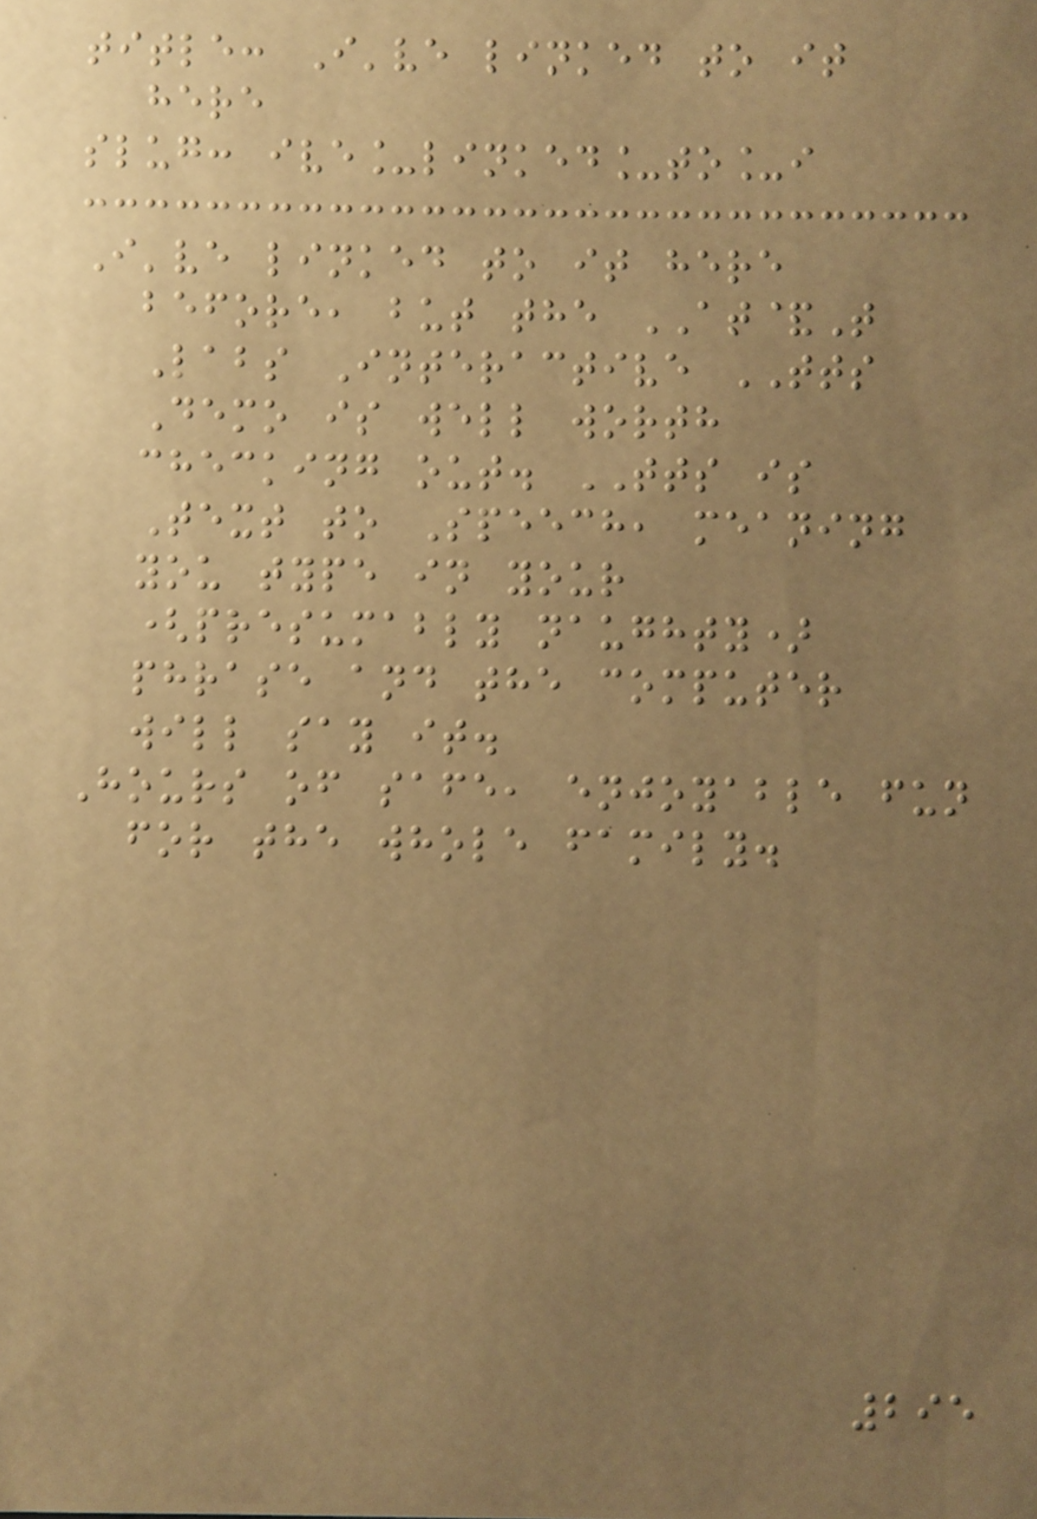title: I've linked to it
here
slug: ive_linked_to_i
I've linked to it here
before, but the AT&T
Labs Interactive TTS
Demo is well worth
checking out. TTS is
Text to Speech, meaning
you type in your
(presumably naughty)
phrase and the computer
will say it.
Hours of safe, enjoyable fun
for the whole family.
295
